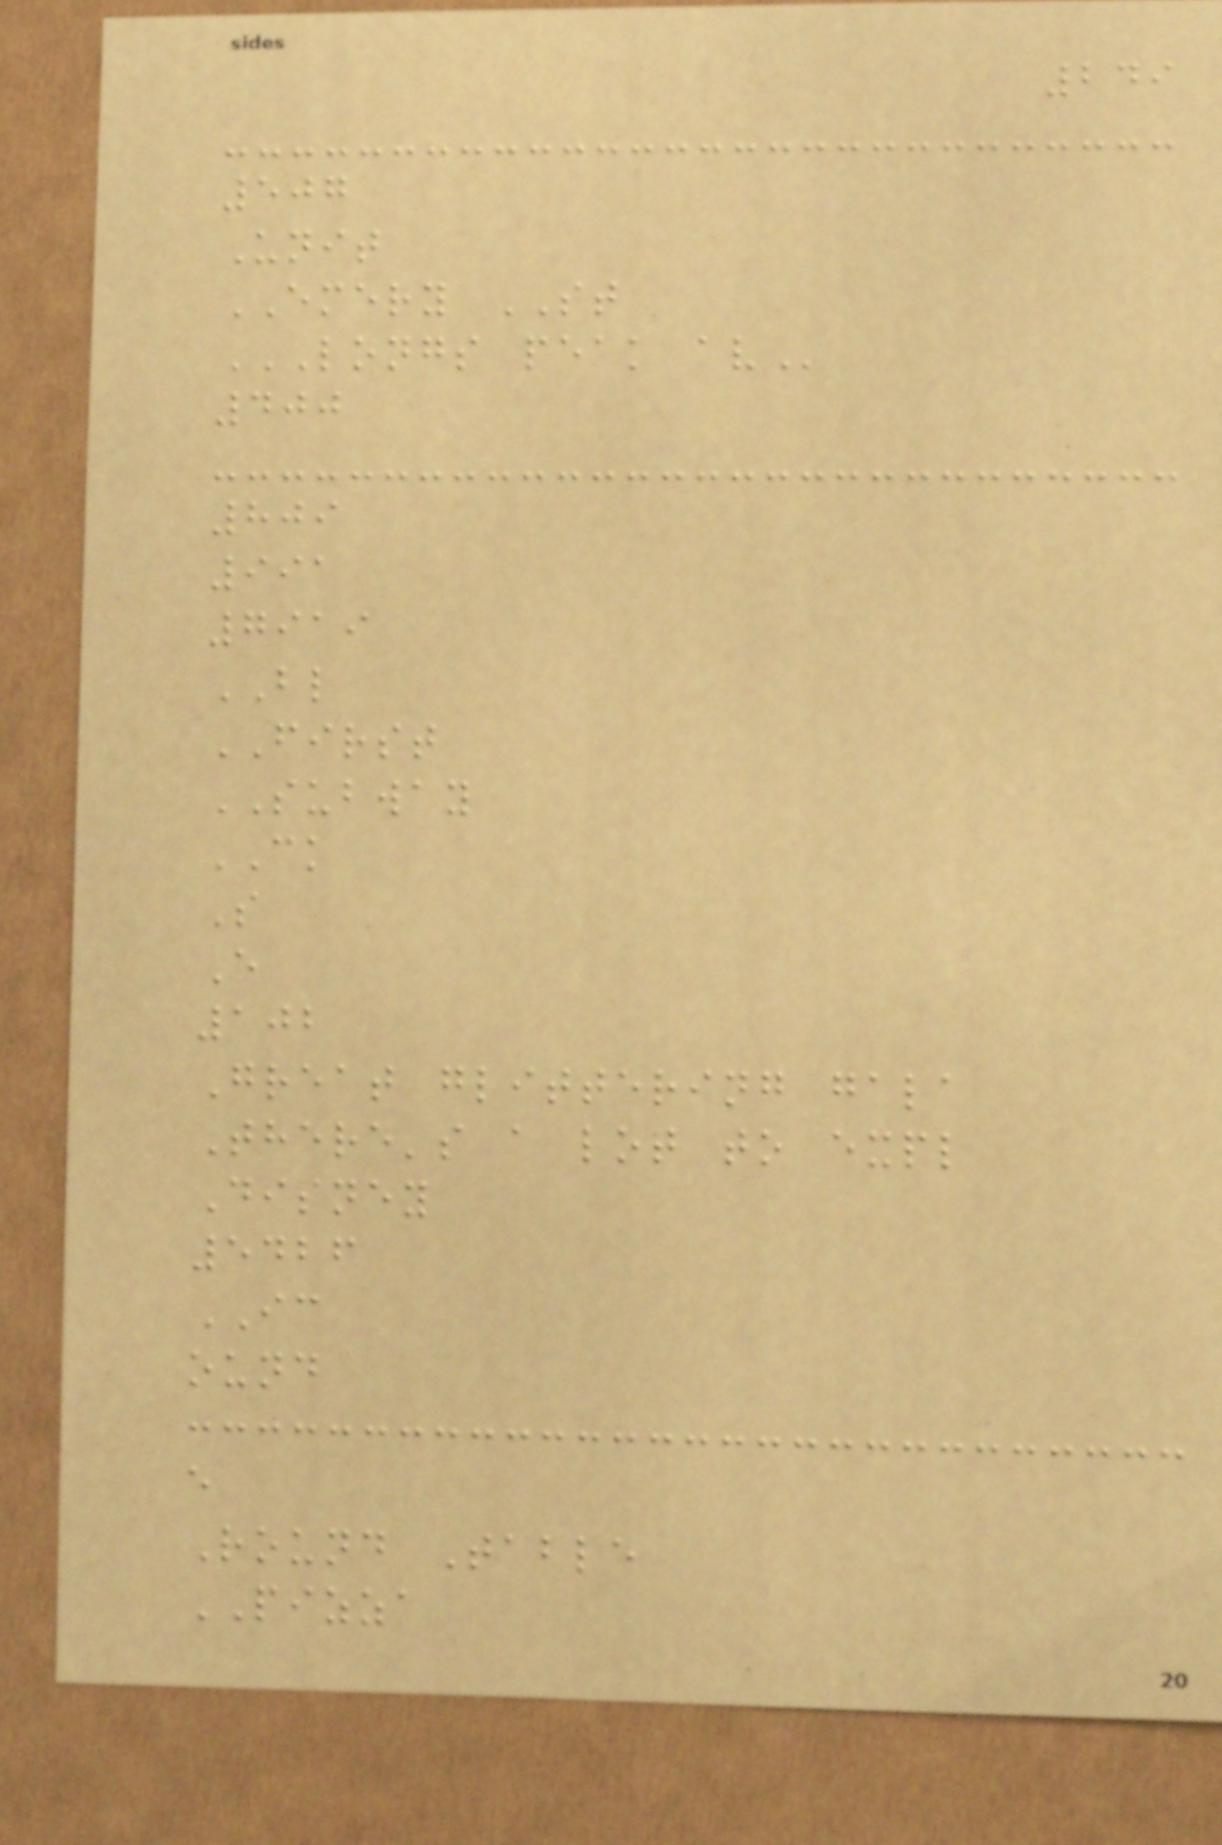249
507
Unit
EMERY ST
LONGS PEAK AV
400
809
991
7919
BL
FIRST
SUBWAY
CK
S
E
102
Great glittering gala
There's a lot to expl
Disney
5426
IC
ound
e
Round Table
PIZZA
